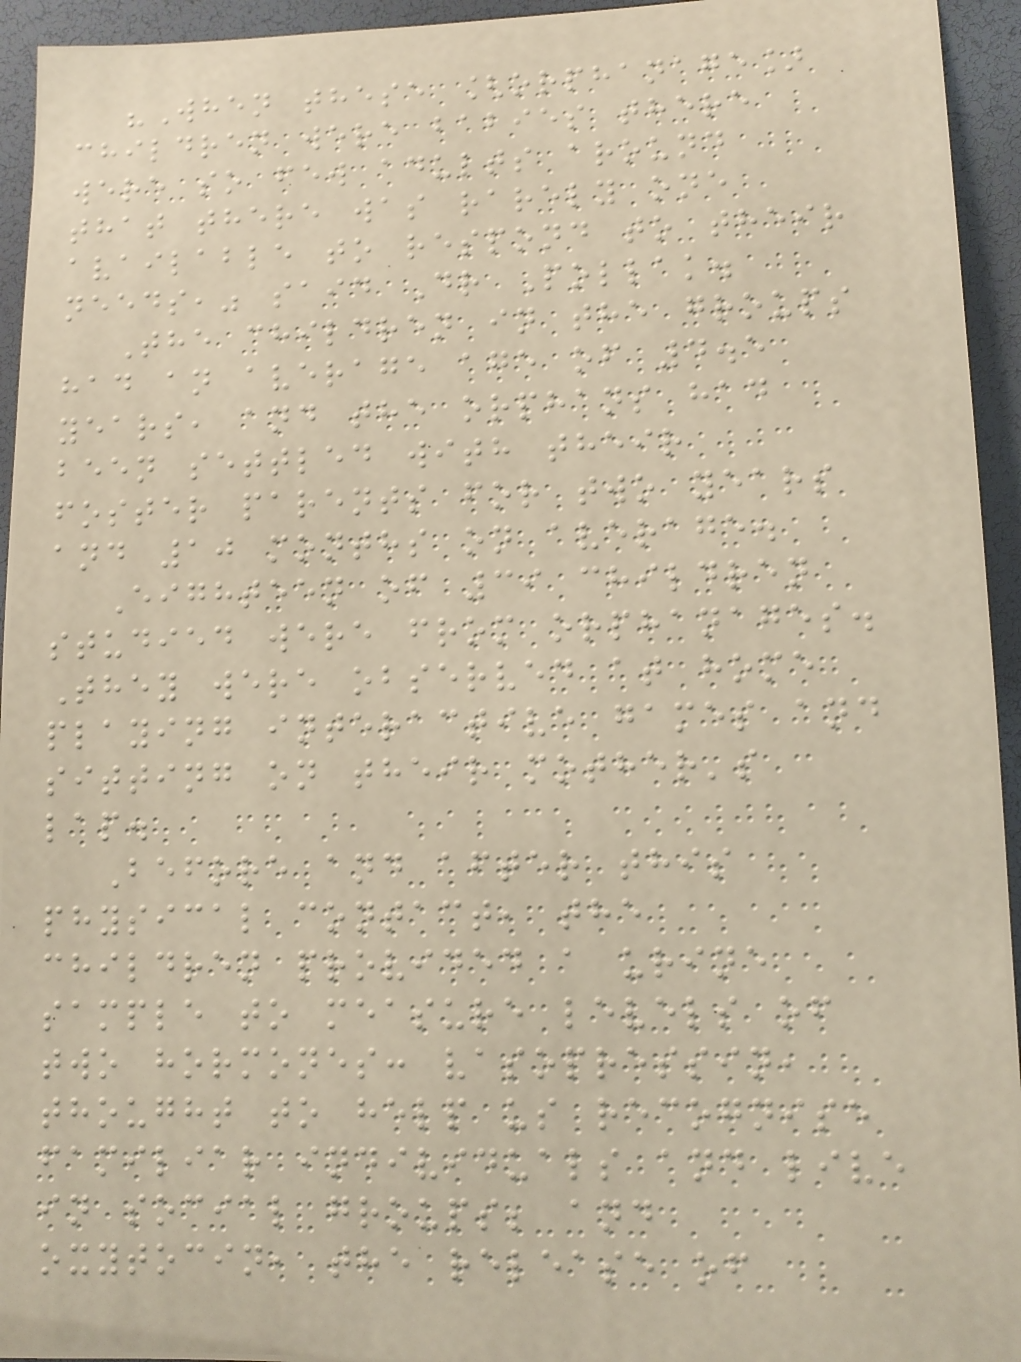"When these [orphanage]
children were babies there
were so few adults around
that there was rarely one
available to respond to their
needs," said Dr Pollak.
The children in the groups
had an average age of 4.5
years, and the orphans had
been settled with their
foster parents for two years
and 10 months on average.
Eighteen of 39 children
studied were from orphanages.
They were observed at home
playing interactive games and
sitting on their mother's
lap.
Before and after this
physical contact, the
children provided a urine
sample to measure levels of
two hormones: vasopressin,
thought to help us recognise
familiar individuals and live
in social groups; and
oxytocin, the release of
